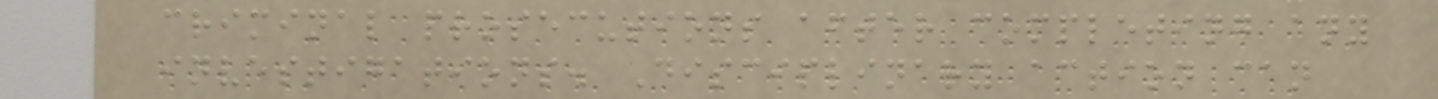criminal prosecutions after completing any
investigations. Disciplinary action can
